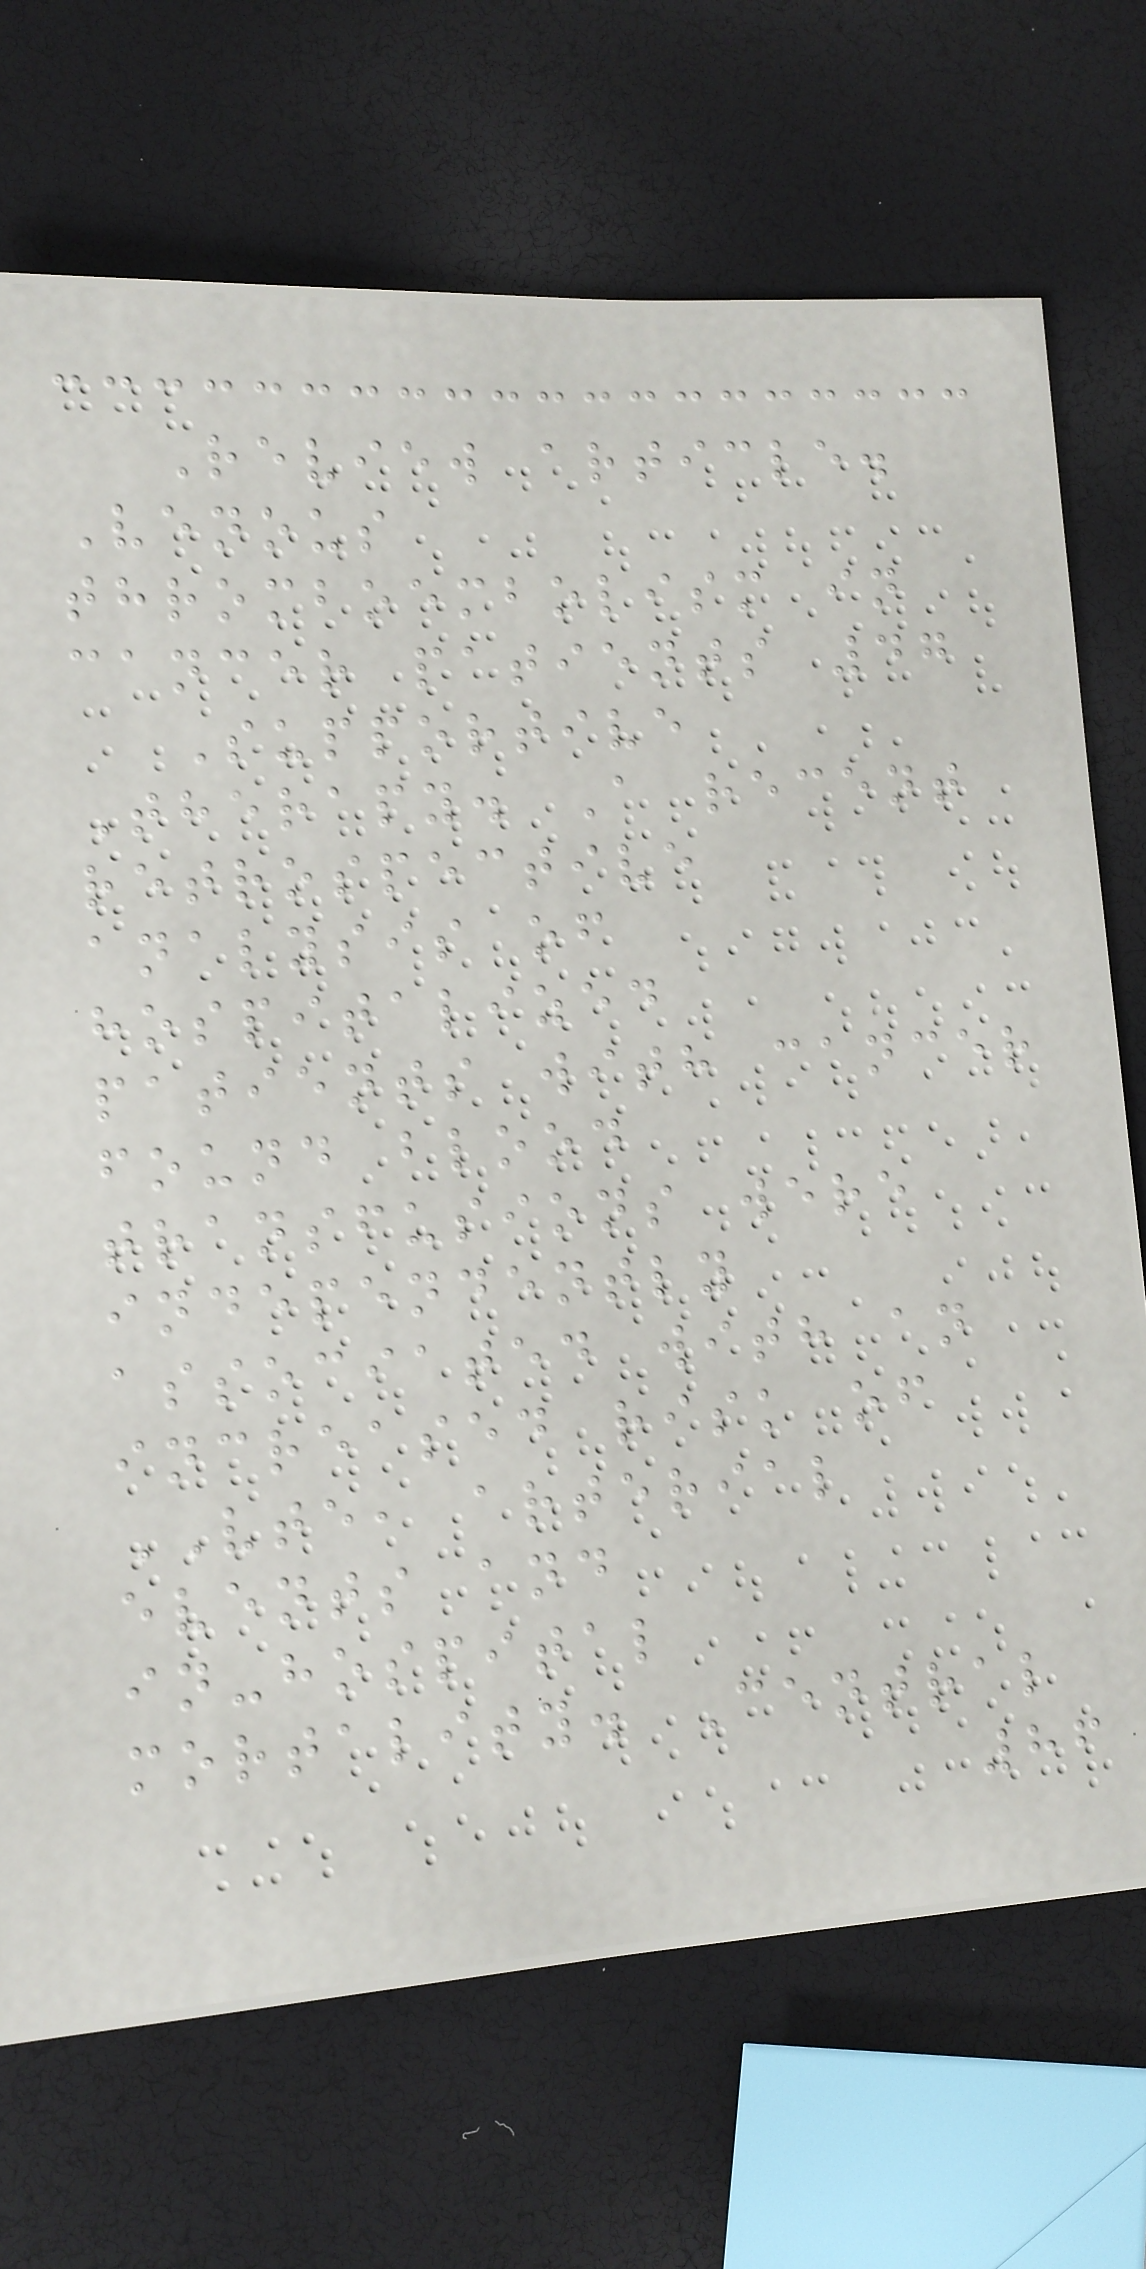Review article.
Venous
thromboembolism in
cancer patients 47
Supportive
Therapy. A recent
retrospective
analysis of
hospitalized
patients with cancer
found blood
transfusions were
independently
associated with an
increased risk of
VTE, arterial
events and
in-hospital
mortality. Central
86
